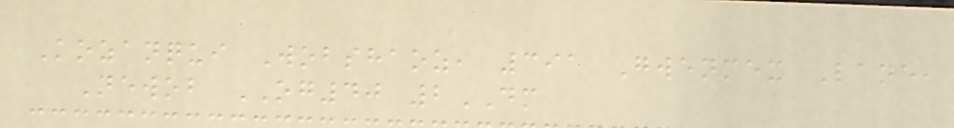Kozanqui Wobshaoz, 391 Gwenmex Lane,
Newob OG40 2DM
